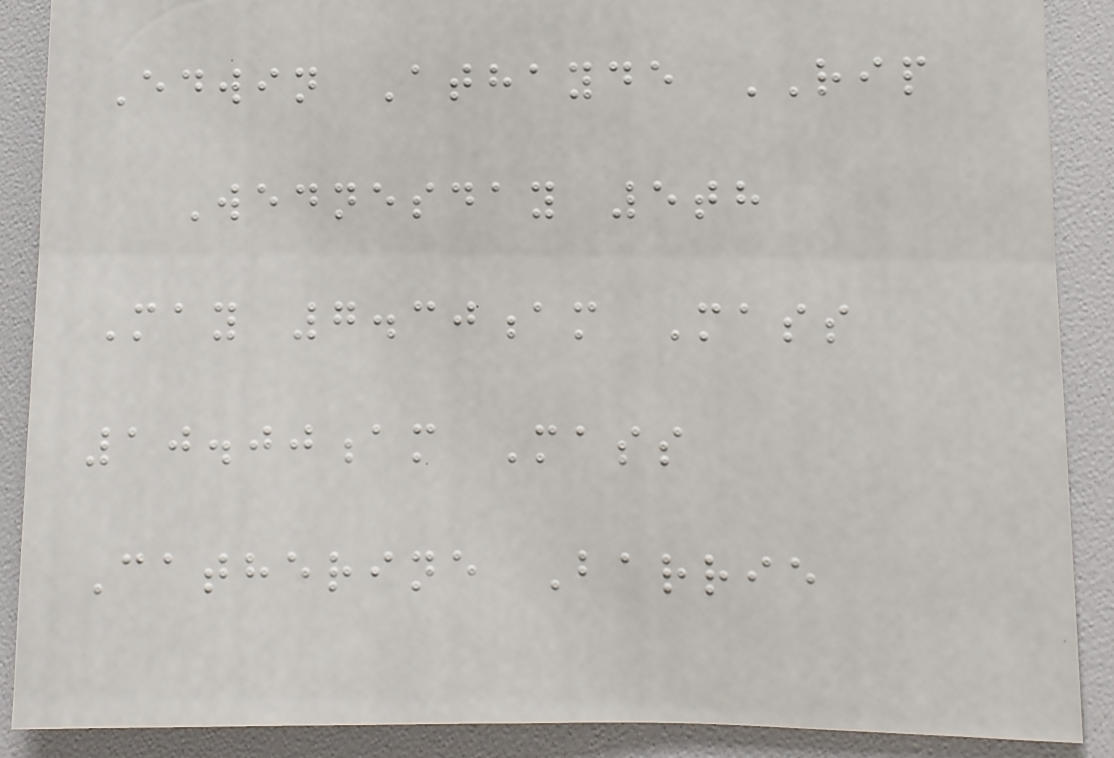Edwin Athayde RIP
Wednesday 5th
May 7.30am Mass
10.00am Mass
Catherine Barrie
